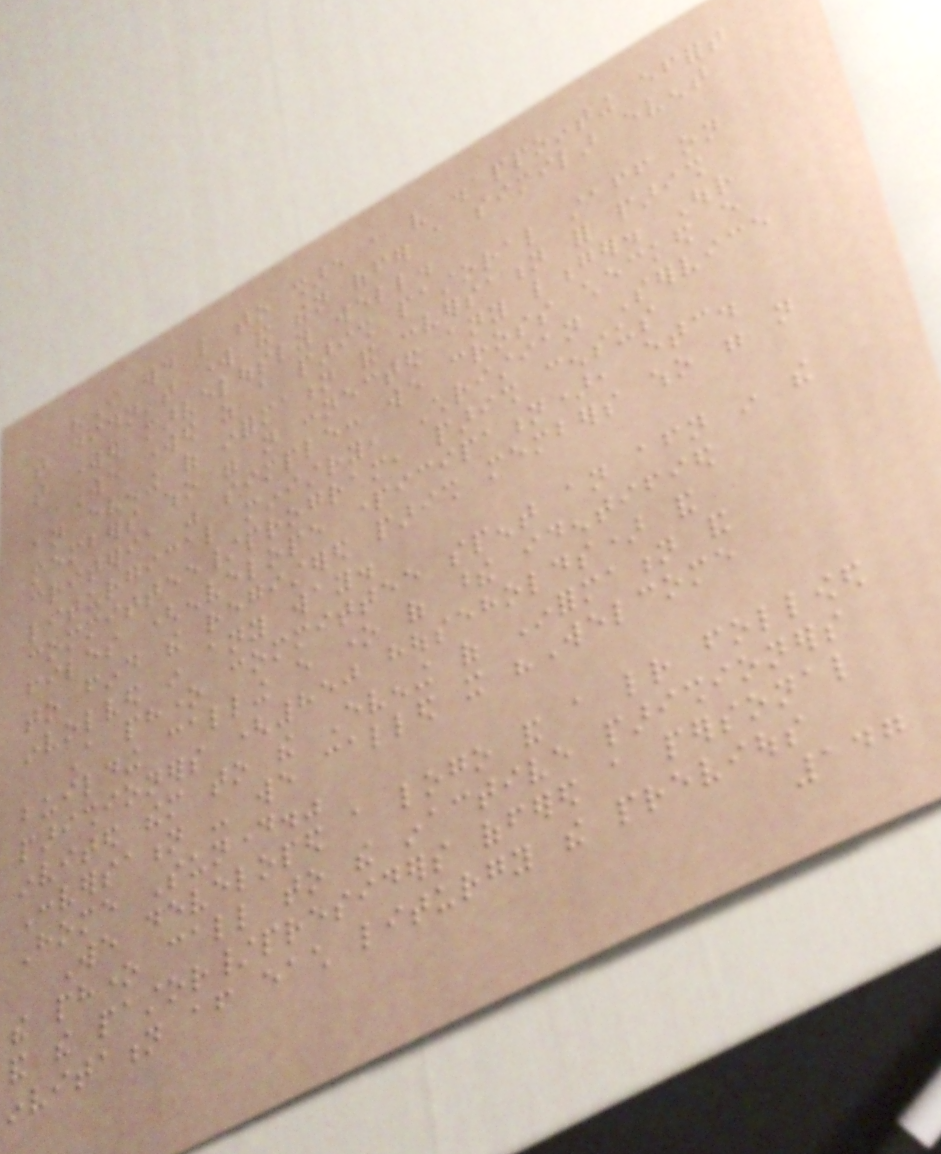"I would like to share a very disappointing effort
that didn't work and then offer a similar event
that worked marvelously well.
We worked as a parish pastoral staff on
an evening of information and conversation for parish
members who were not connected any longer. Our
criteria was simple: we cross checked every
liturgical ministry, Christian Service
committee/program, parish census
files (envelope participation), etc.
to find the registered parish members who were not
involved in any way.
A phone committee spent an afternoon in the
building calling every one of these identified
parishioners (850 households) and
invited them to the Evening of Information and
Conversation - we called it "Welcome
Home Sunday."
We developed a logo and a letter followed
the phone call to the inactive parishioners
and the pastor/presiders offered a personal
invitation after each liturgy the previous
147
